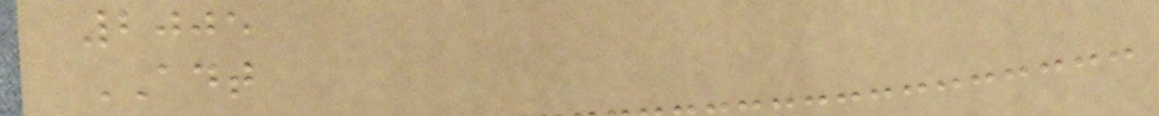2005
ADT
